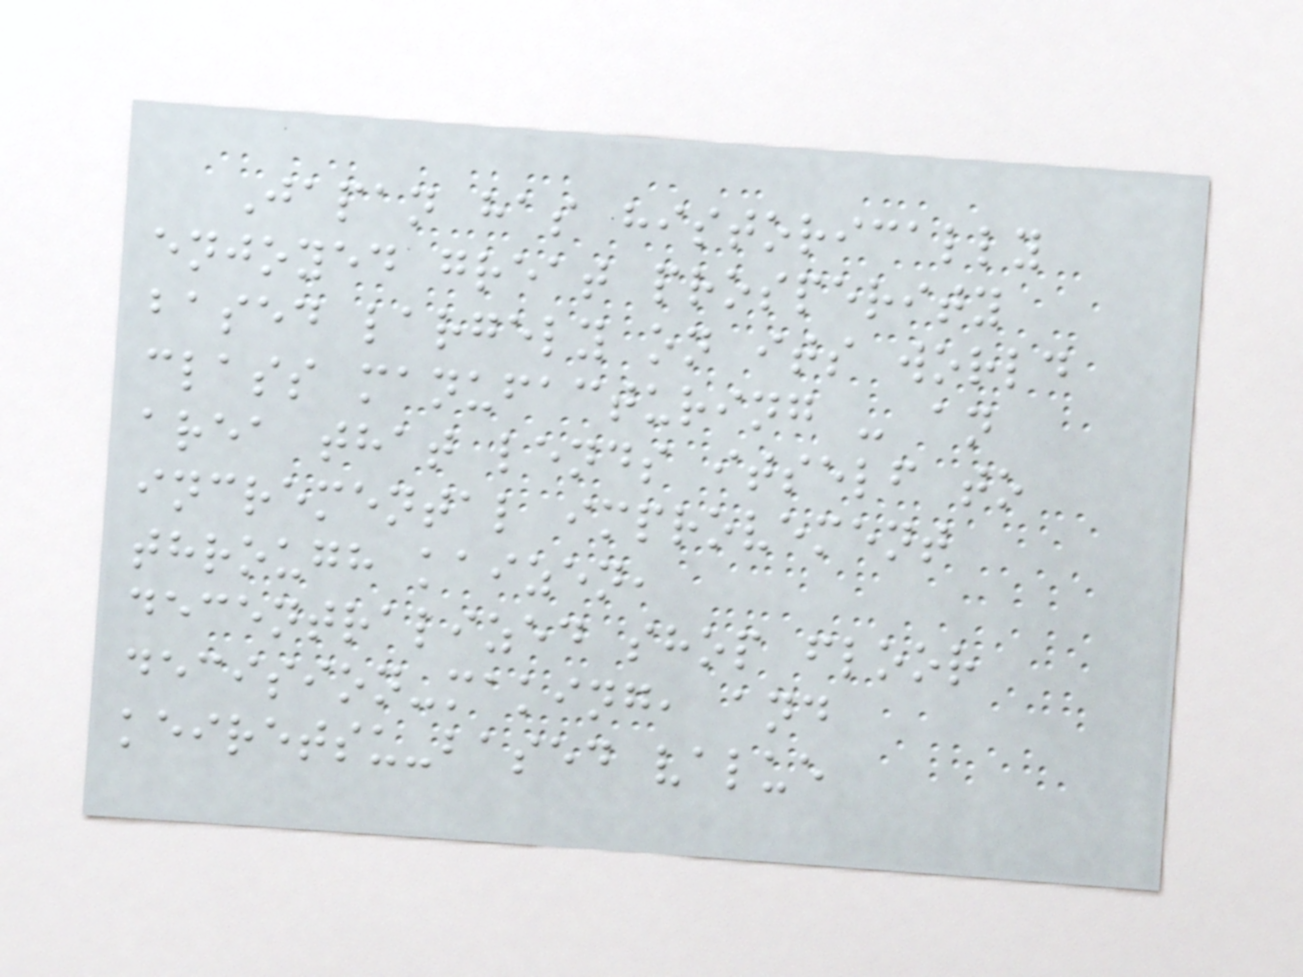Japan has historically
enjoyed great prosperity
based largely on its world
class manufacturing - an
area that lends itself to
incremental improvement
through kaizen,
decentralized shop floor
decision-making, and
keiretsu-based value
